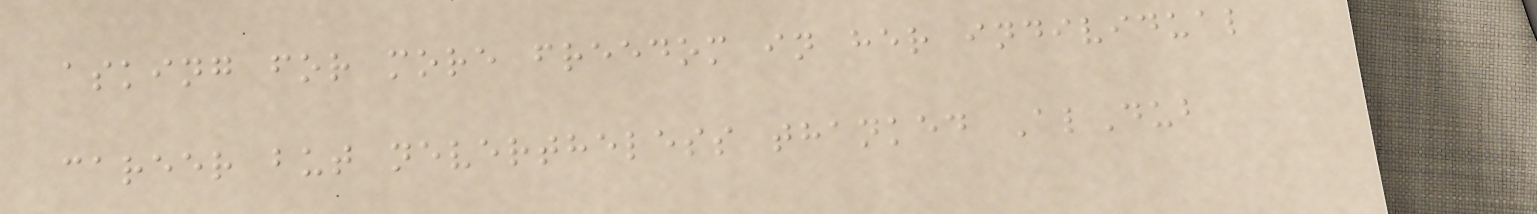asking for more freedom in her individual
career but nevertheless thanked AlDub
